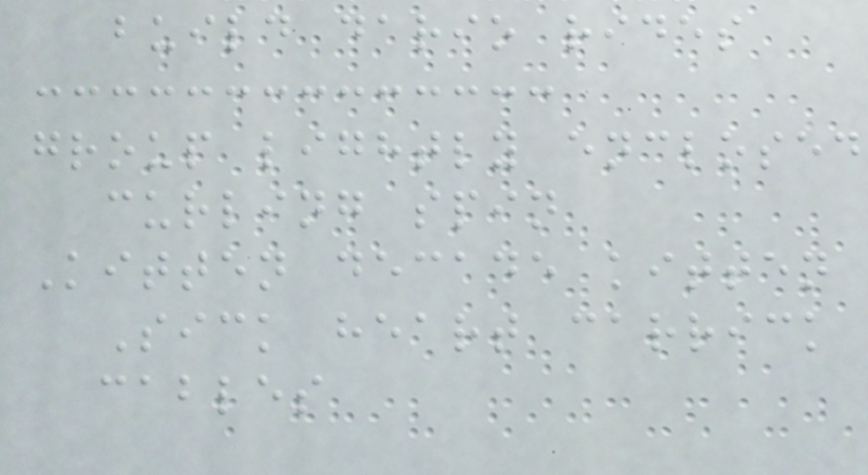build dario rides
group lightly enclosed
curling spin
Kitten decade kitten
Sick heart carrick
cables
